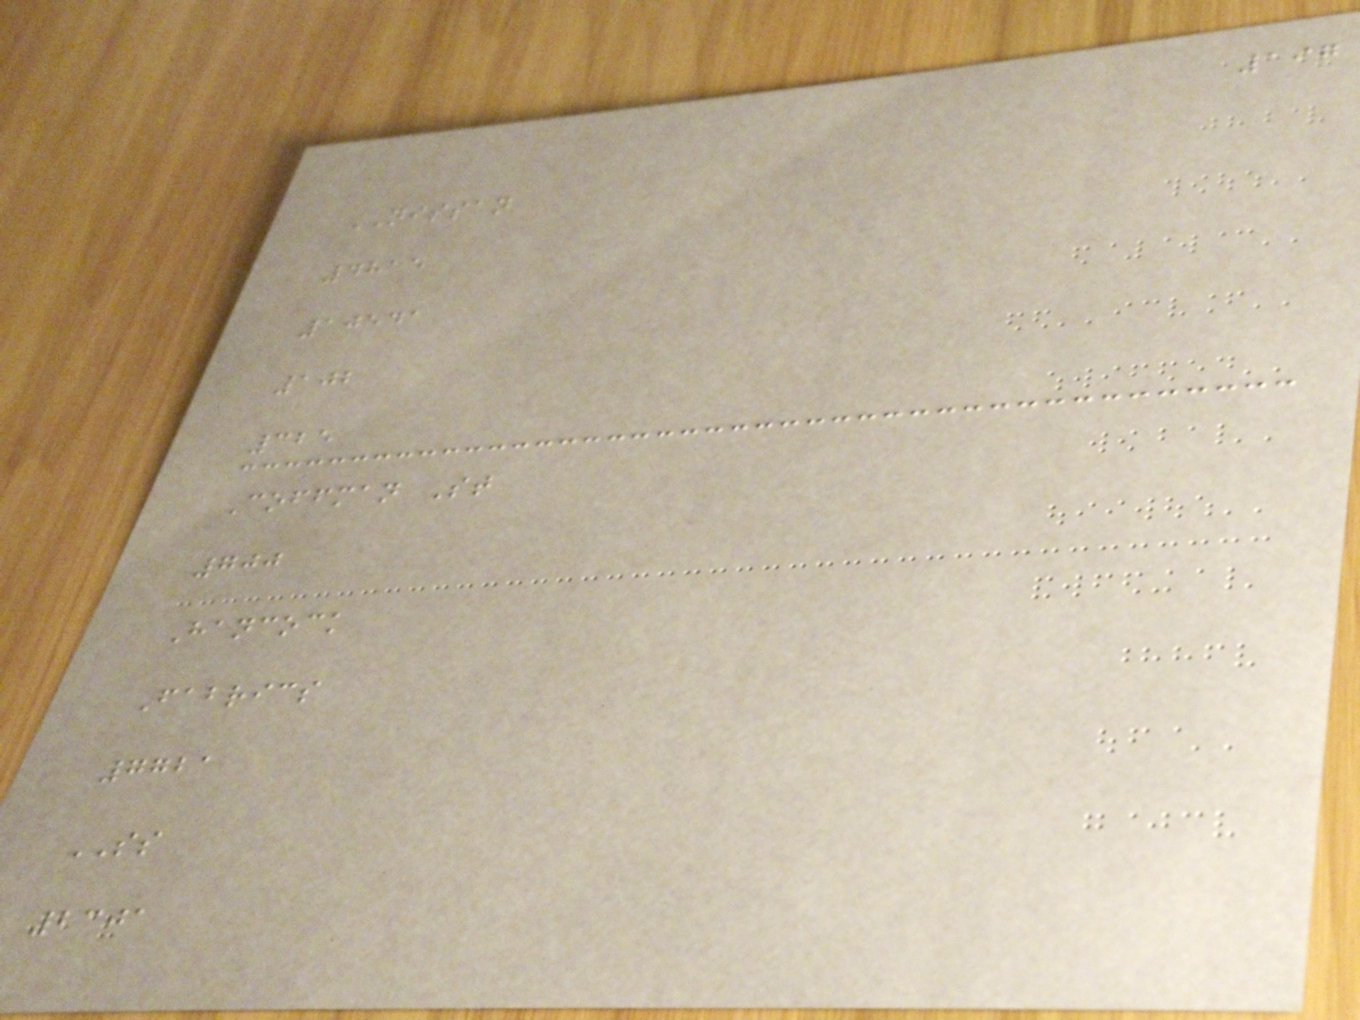197
NISSAN
4815
10541
102
325
Coffman St
700
Hancock
Fabrics
7721
SS
2301
